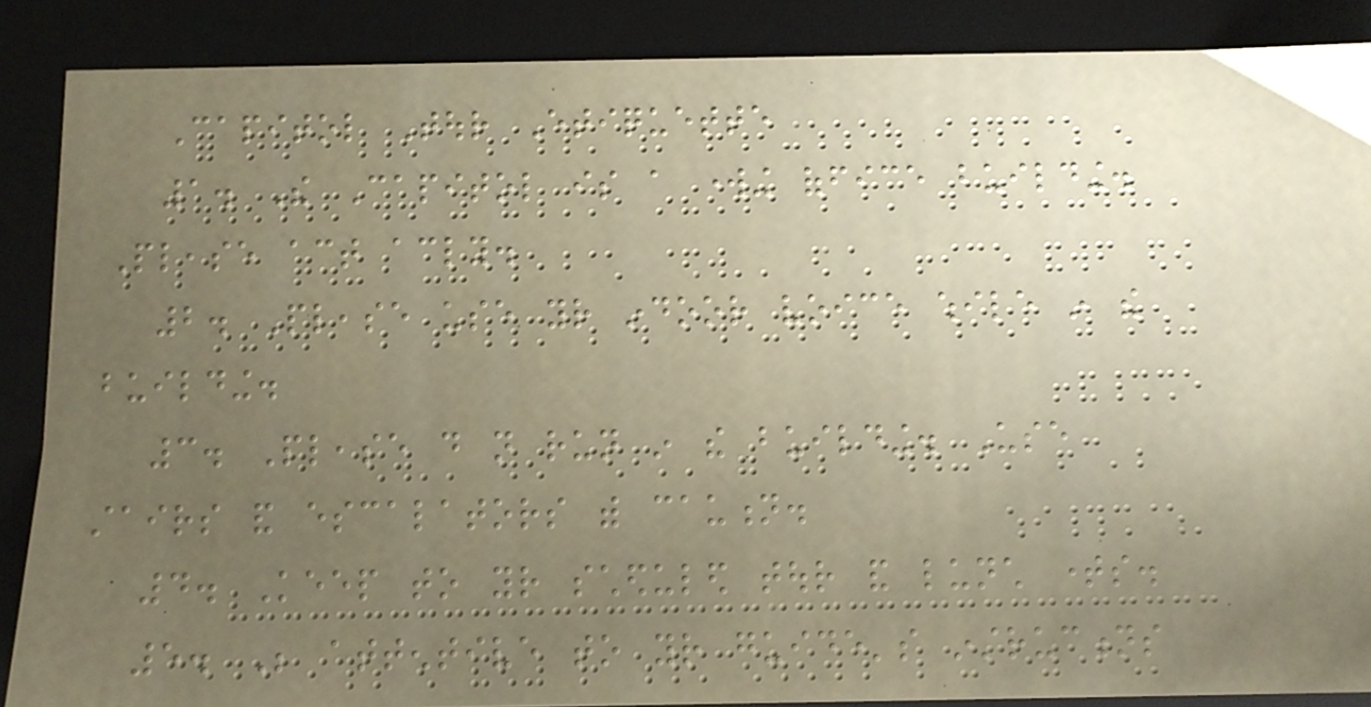Capitol Tour Etiquette
1. The Capitol is a working office building.
Please act accordingly.
2. Please use your indoor voice while in the
building.
3. Please do not run in the building. Use
stairs and escalators with caution.
4. Keep to your scheduled tour and lunch times.
5. Be attentive to your guide's instructions
